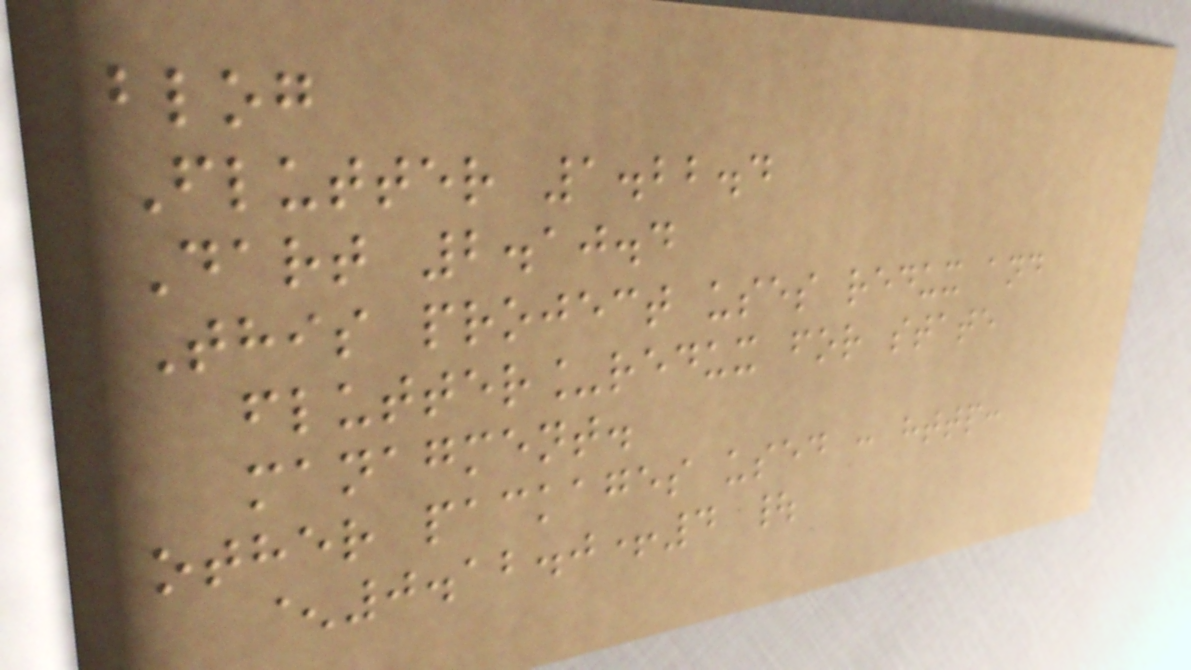blog
Flutter 1.22.4
Dart 2.10.4
This project uses redux and
flutter_redux for state
managment.
other packages used : http:
^0.12.0+4 |
